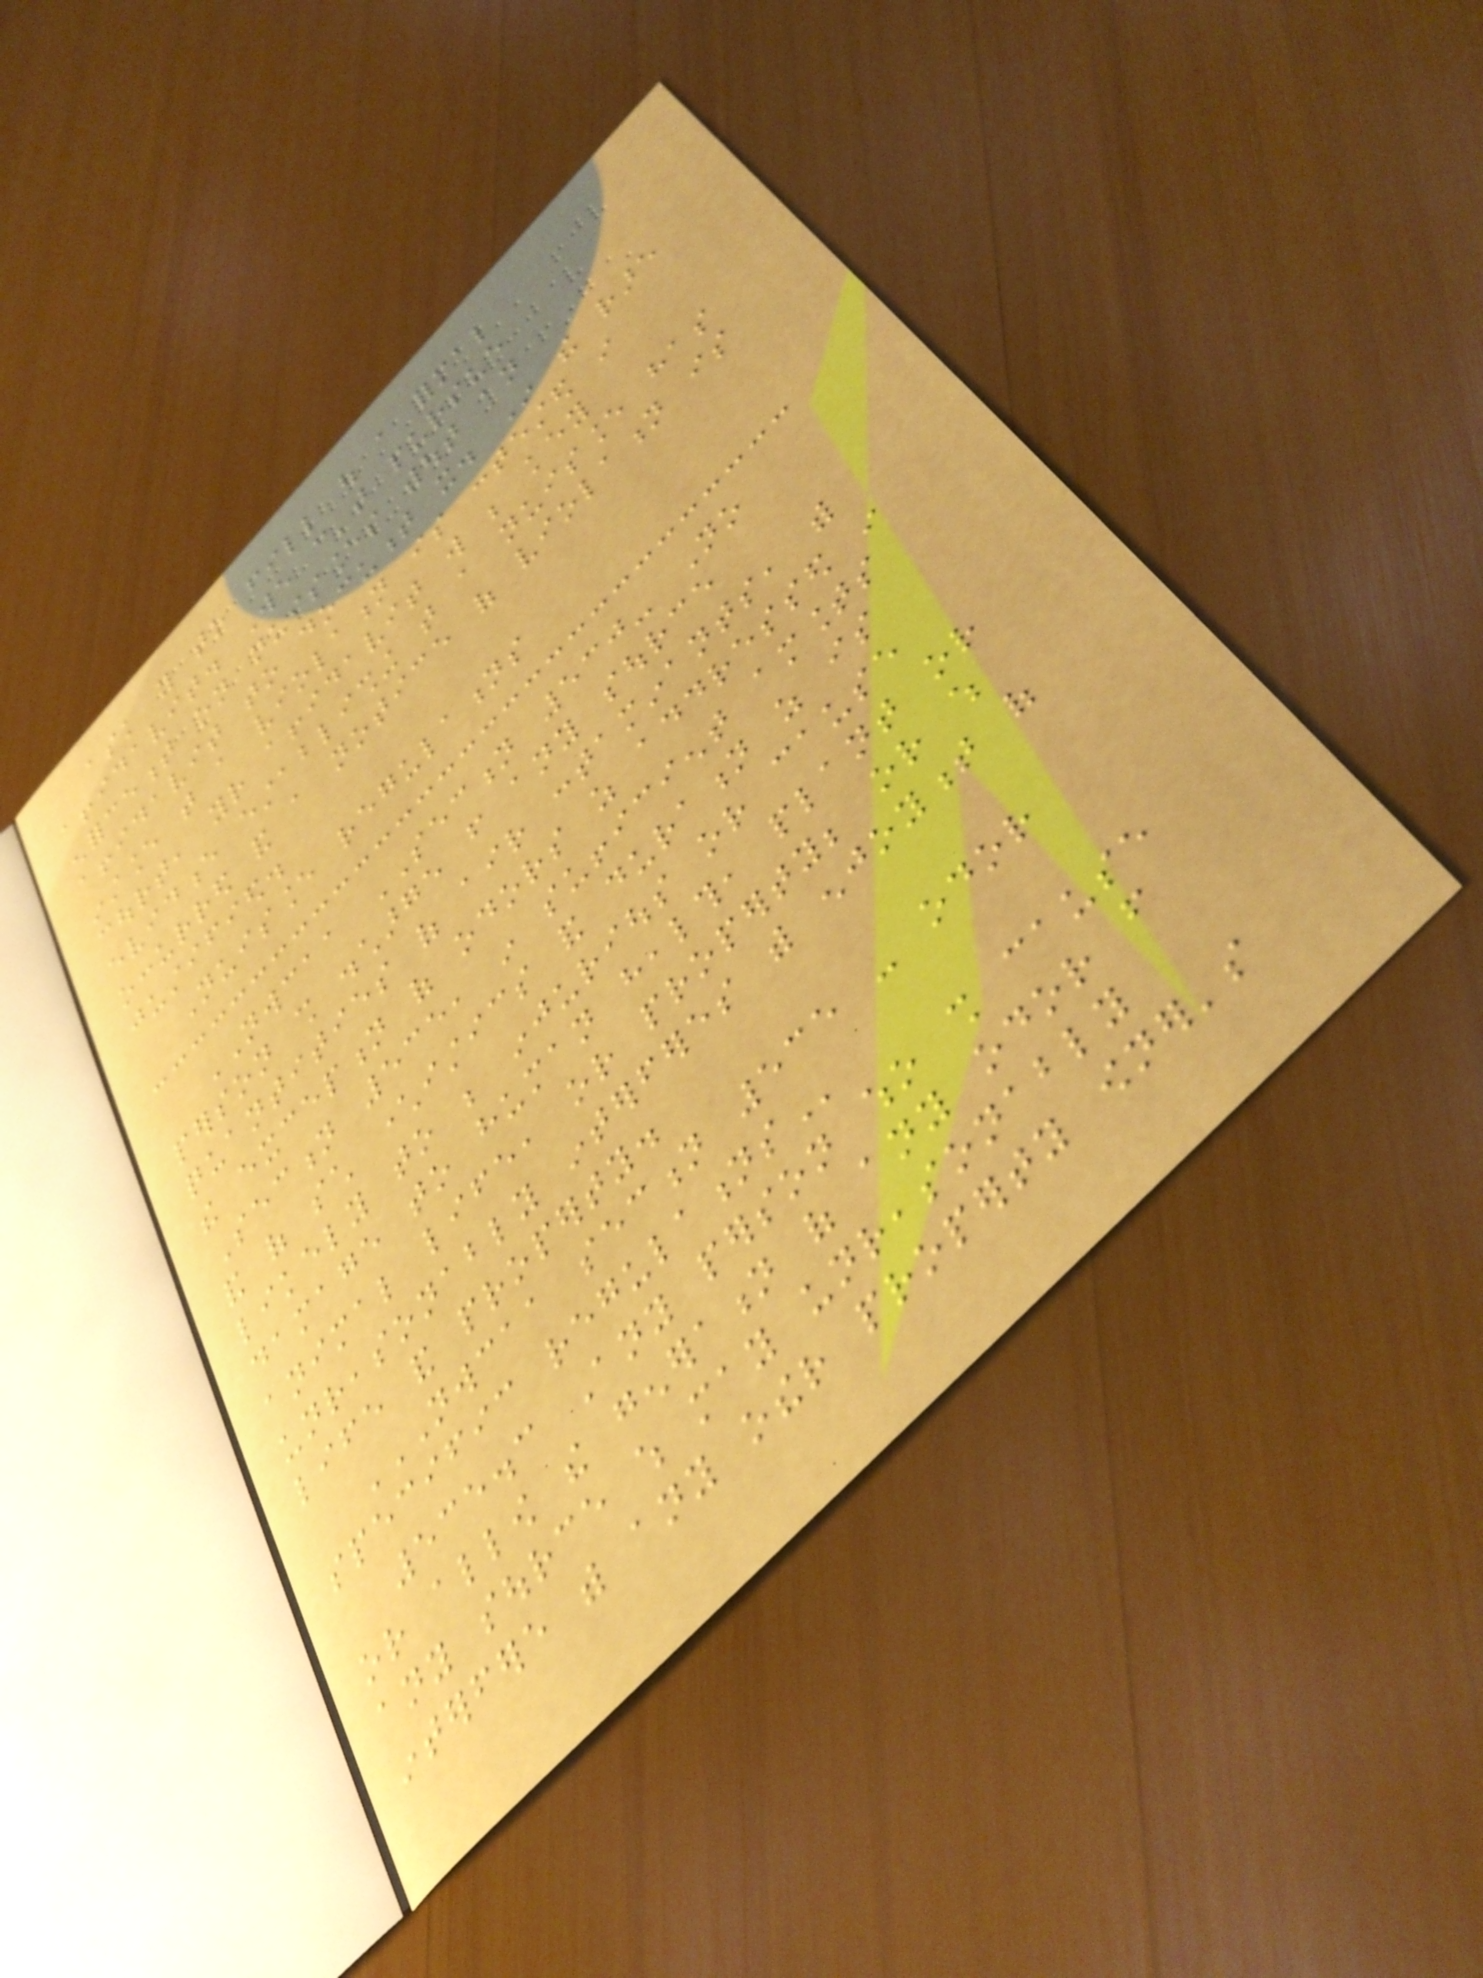ask you to fill out a formal
affidavit. We can't pursue
enforcement on nuisances without an
affidavit to document it. In the rare
instance that a violation is contested in
court, your affidavit will be key
evidence establishing that a nuisance has
occurred and a notice of violation is
justified.
Nuisance regulations
NWCAA SECTION 530- No
person shall discharge from any source
quantities of air contaminants, with
the exception of odors as addressed in
Section 535, in sufficient amounts
and of such characteristics and duration as is
likely to be injurious or cause
damage to human health, plant or
animal life, or property; or which
unreasonably interferes with enjoyment of
life and property.
NWCAA SECTION 535 - ODOR
SPECIFIC REGULATIONS
535.3 Any person who shall cause
or allow the generation of any odor from
any source which may unreasonably
interfere with any other property owner's
